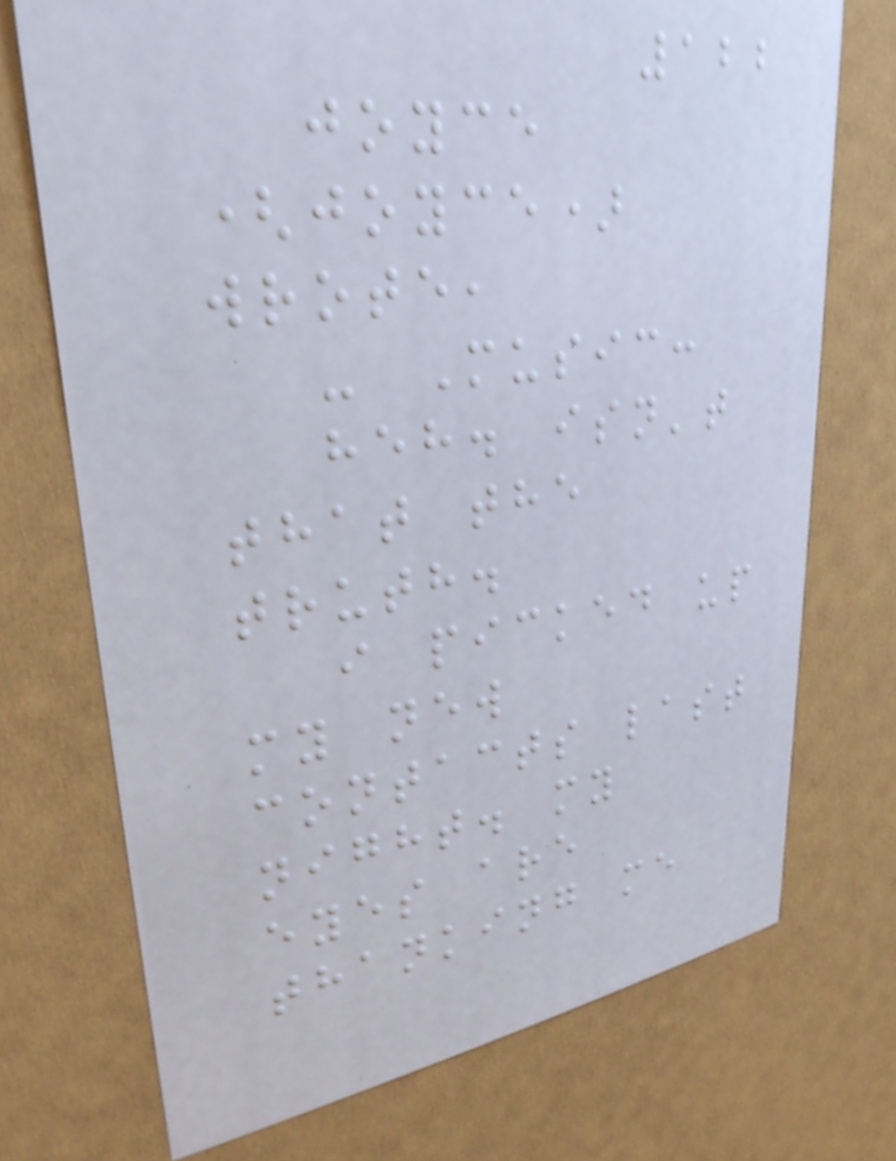122
joyce
(joyce)
wrote,
- Music:
heh. isn't
that the
truth.
i picked up
my new
contacts last
night. my
eyes are
thanking me
